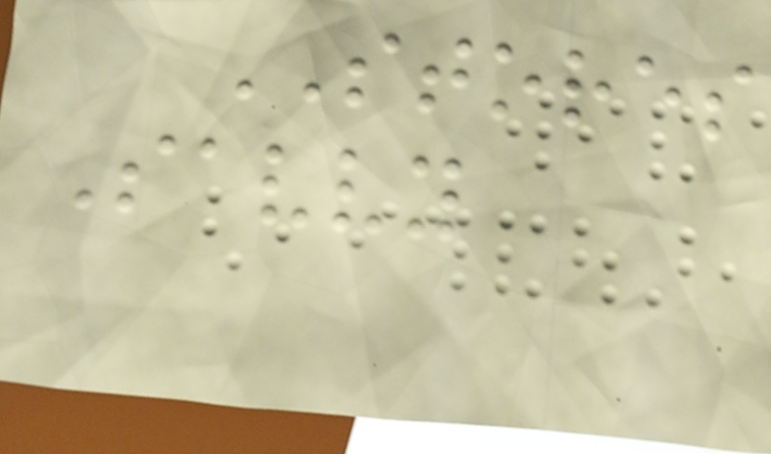STORES
Savvy
